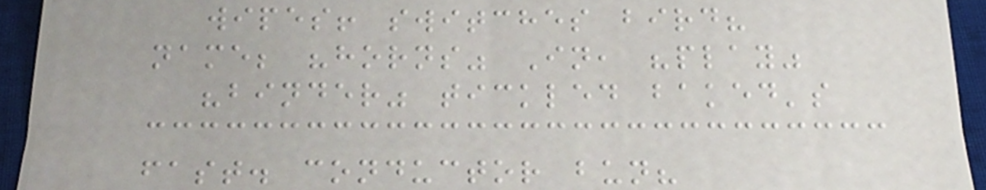wipes! switches bird?
name; "horns" In, "play"
"binder" tickled baked's
fast. conductor bun?
